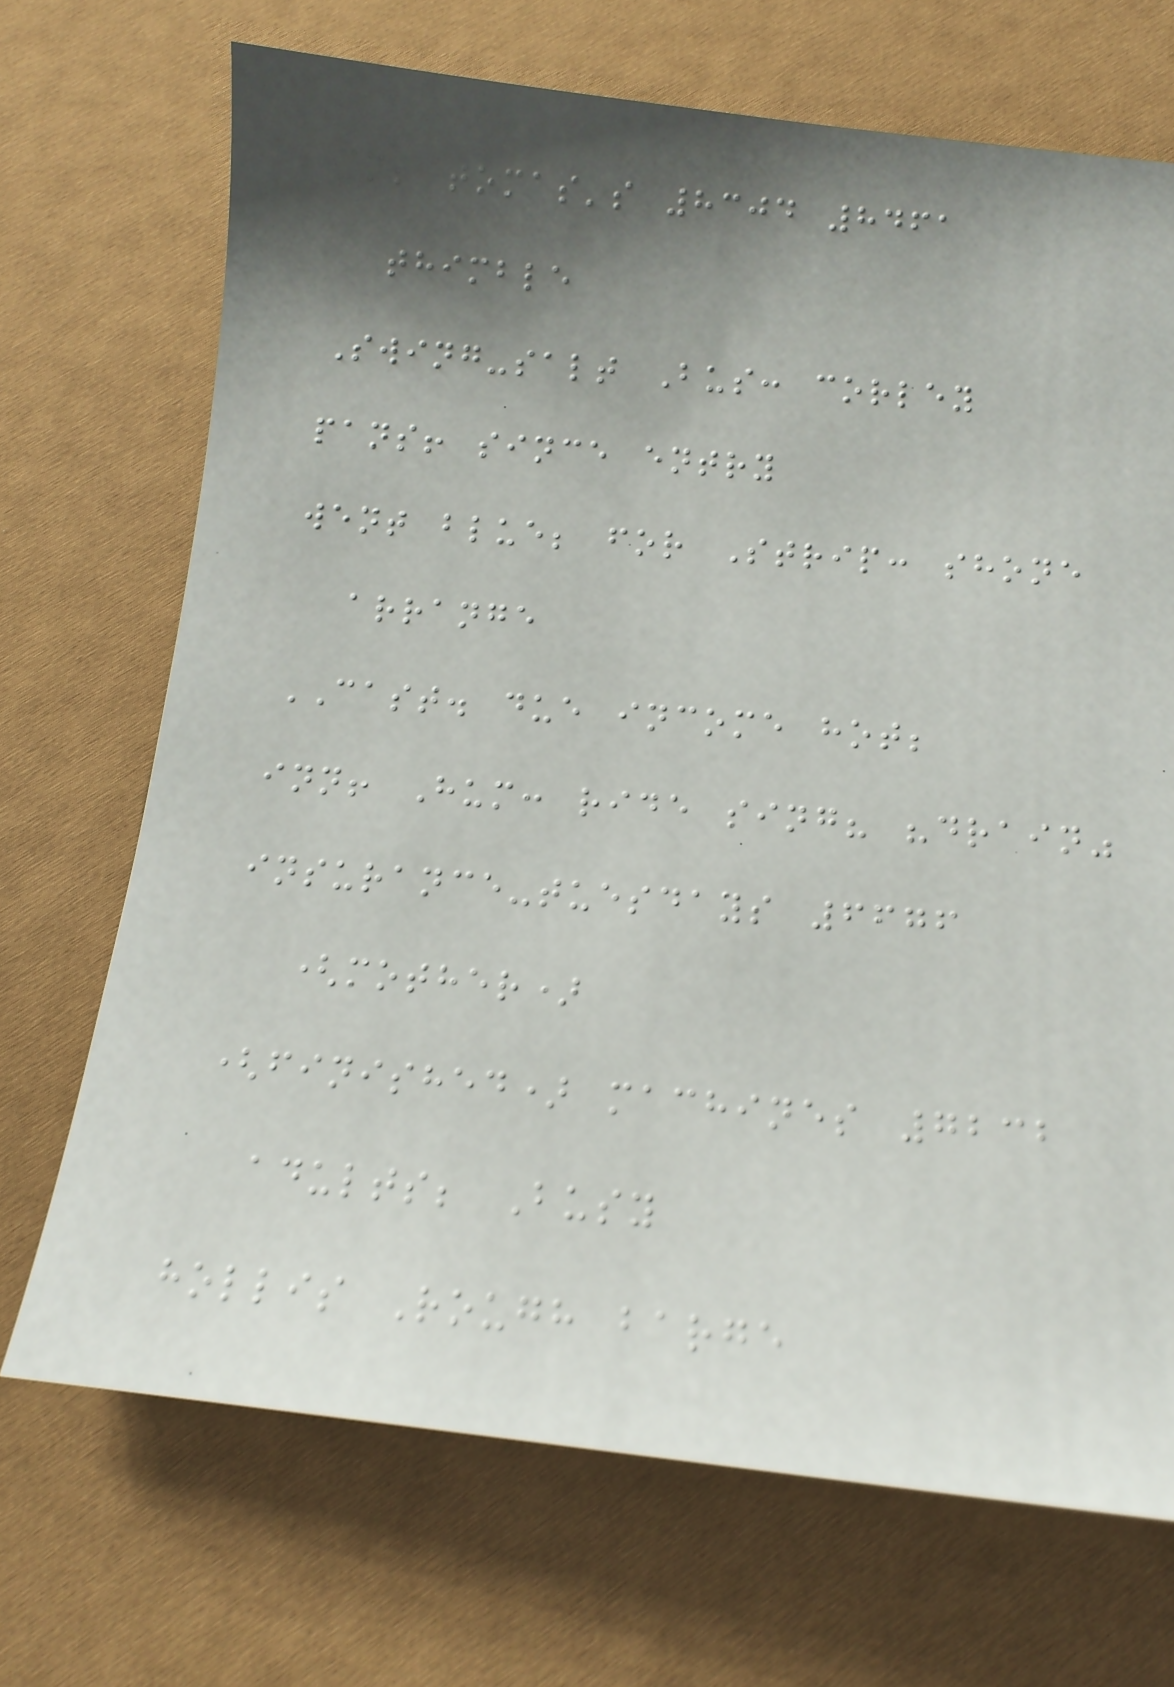cm; tomas's 8304 8461
thimble
Swing-salt Bus: corley
pans! since entry
went blue; for Strip: shone
arrange
CAST. due income hot;
inn! Hum: ride sing? "drain"
insurance-tuesdays 6676
(mother)
(finished) machines 7232
adults; Busy
hollis Rough barge
